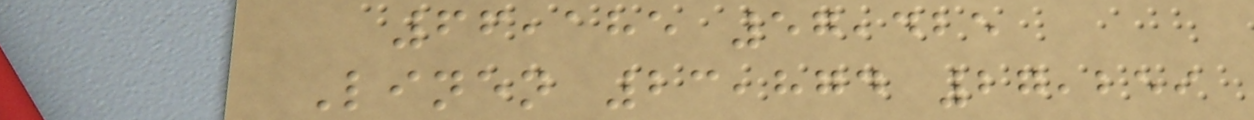66,185 57,425
Linen 23,874 27,259
